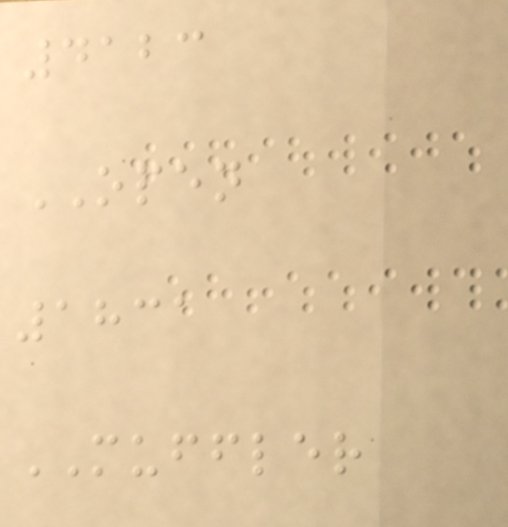4123
OPEN
1831
MUFFLER
